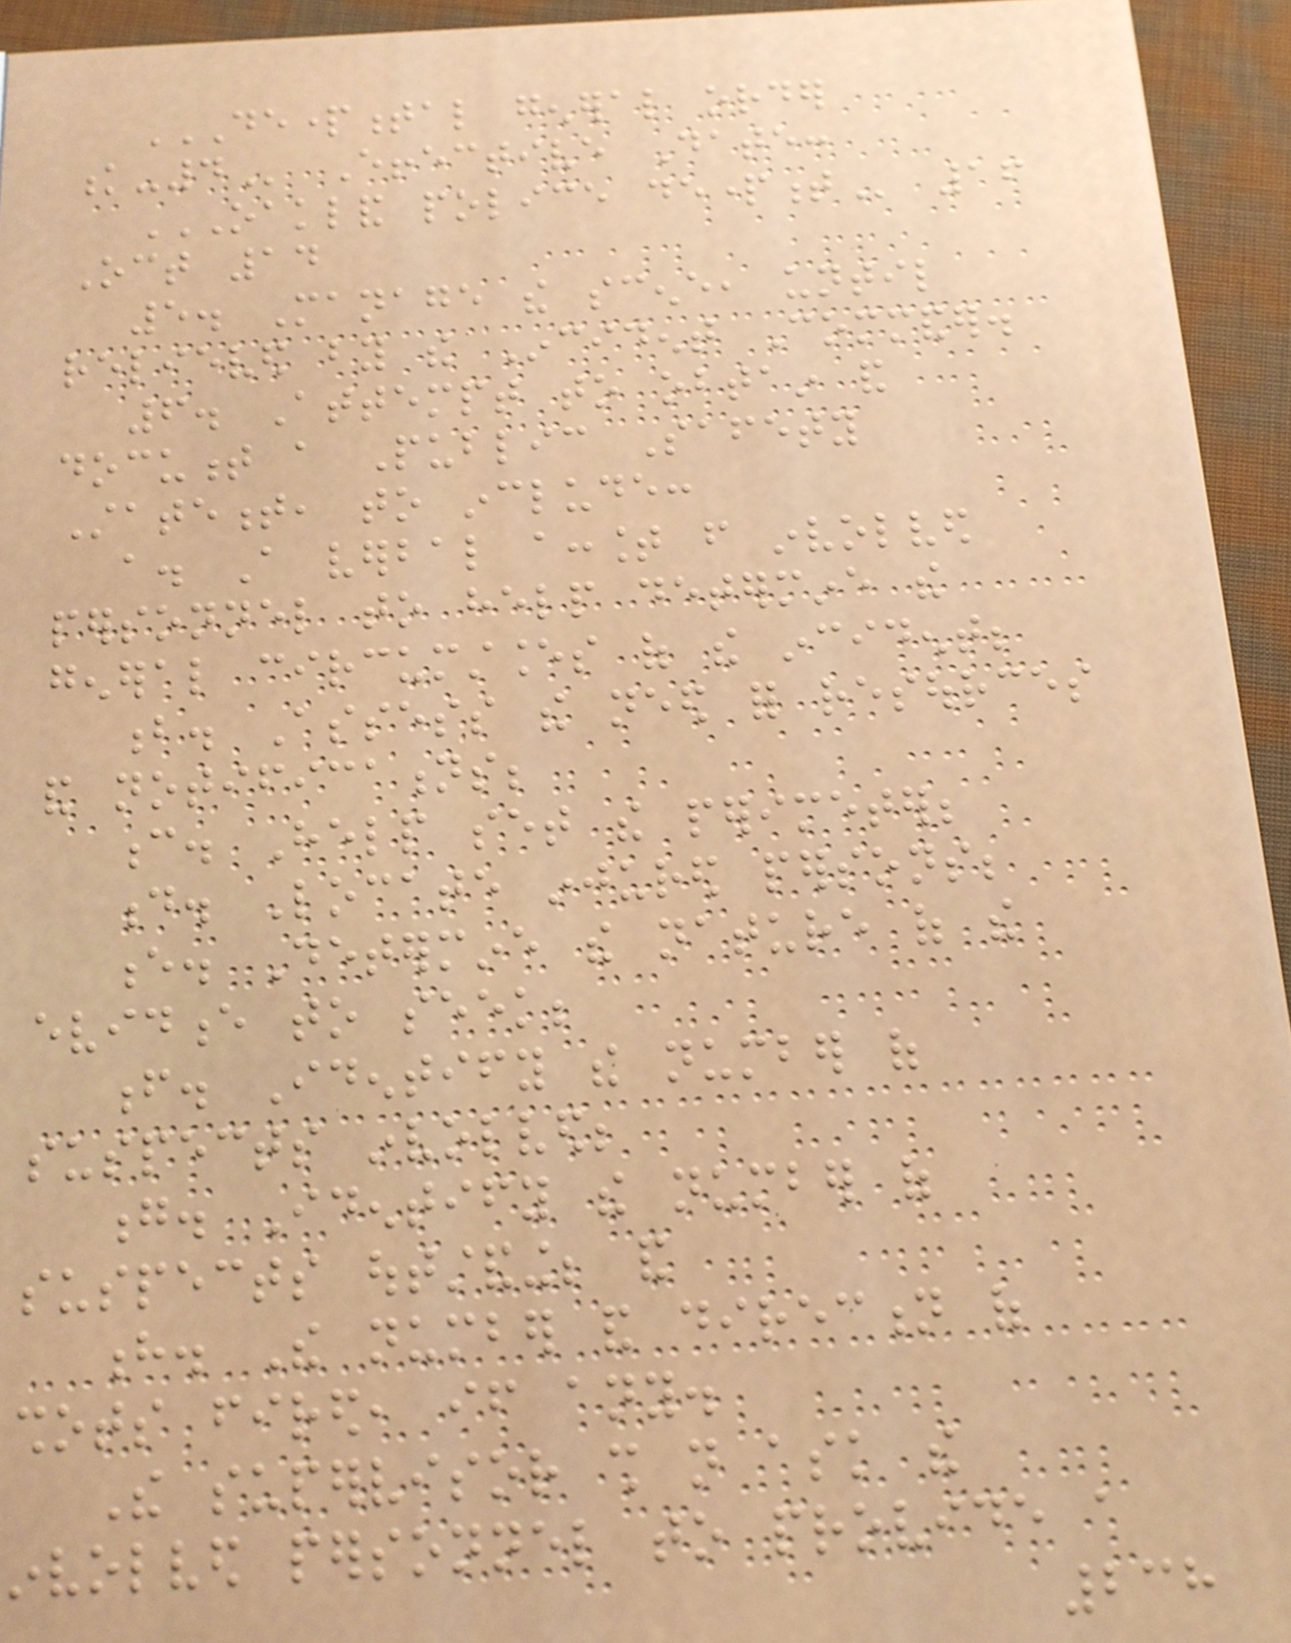DEPARTMENTAL GENERAL ORDER
K-4 Effective Date:
OAKLAND POLICE DEPARTMENT 16
Oct 14
5. Manage the scene, until
relieved by the Incident Commander.
6. Attempt to obtain and
document a Public Safety
Statement, to include:
a. A verbal account from involved
personnel to help determine the
general circumstances of the incident;
b. Assess the need for resources
and notifications;
c. Help set the perimeter;
d. Locate injured persons;
e. Determine the nature of the
evidence to seek;
f. Identify the number of
suspects involved;
g. Identify the number of
suspects outstanding; and
h. The number and direction of
shots fired, if any.
The supervisor shall not ask the
involved personnel to provide a
238
